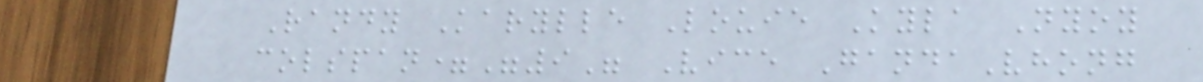Randy Karylle Louie Kyla Nyoy
colspan="9" Vice GandaVhong
